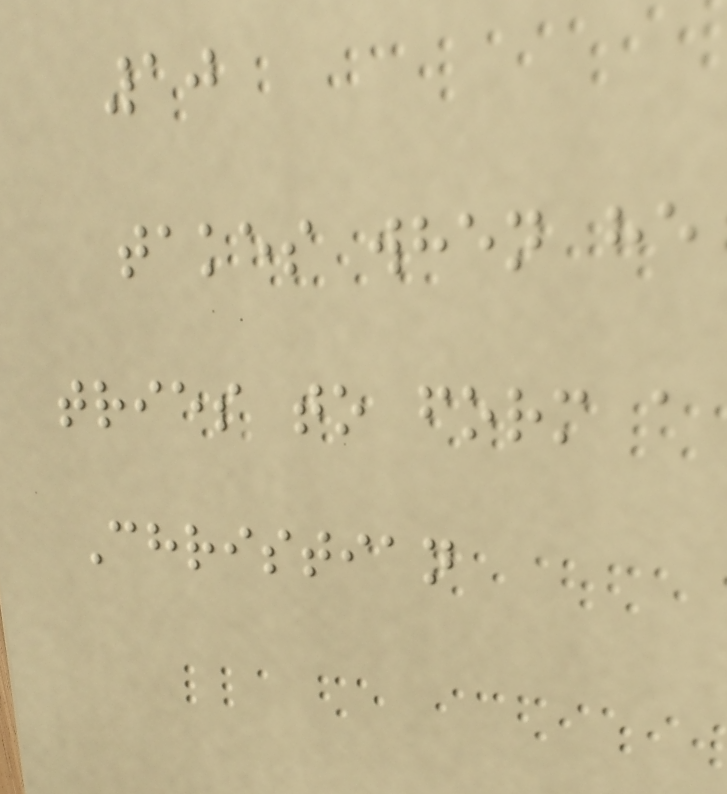10
takes when he
tries to form a
Christian
